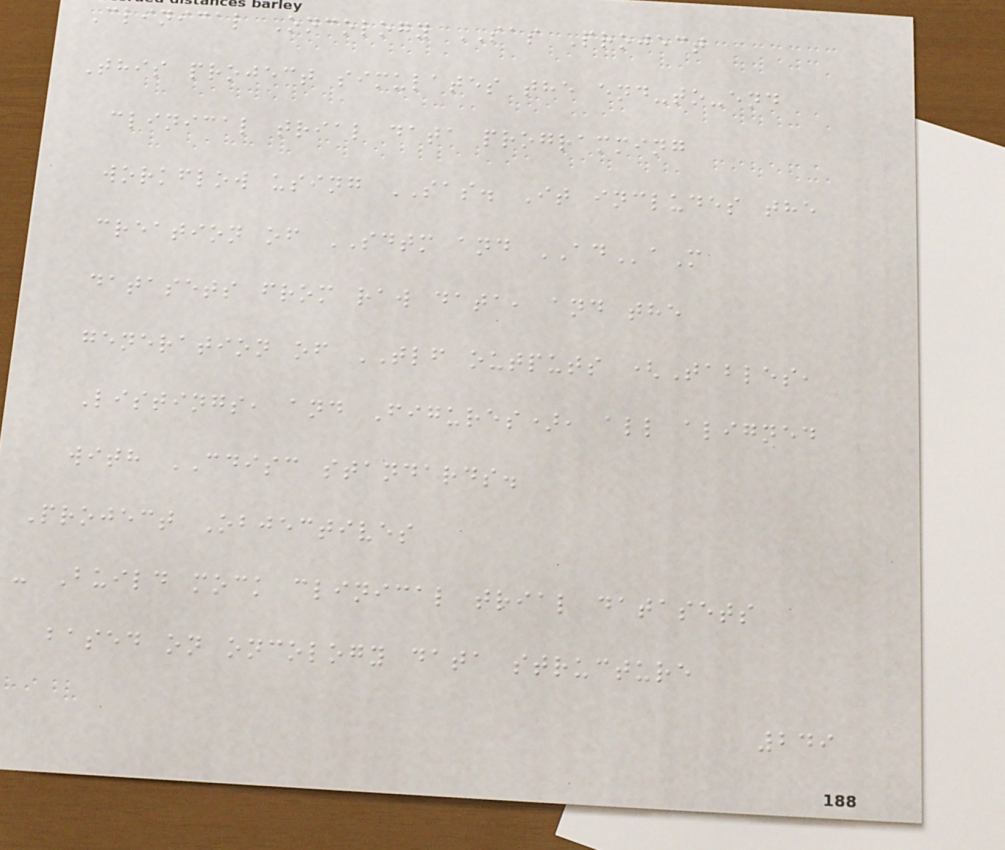Clinical Oncology SAS Project
This project simulates the end-to-end
clinical trial data programming
workflow using SAS. It includes the
creation of SDTM and ADaM
datasets from raw data, and the
generation of TLF outputs (Tables,
Listings, and Figures), all aligned
with CDISC standards.
Project Objectives
- Build mock clinical trial datasets
based on oncology data structure
249
